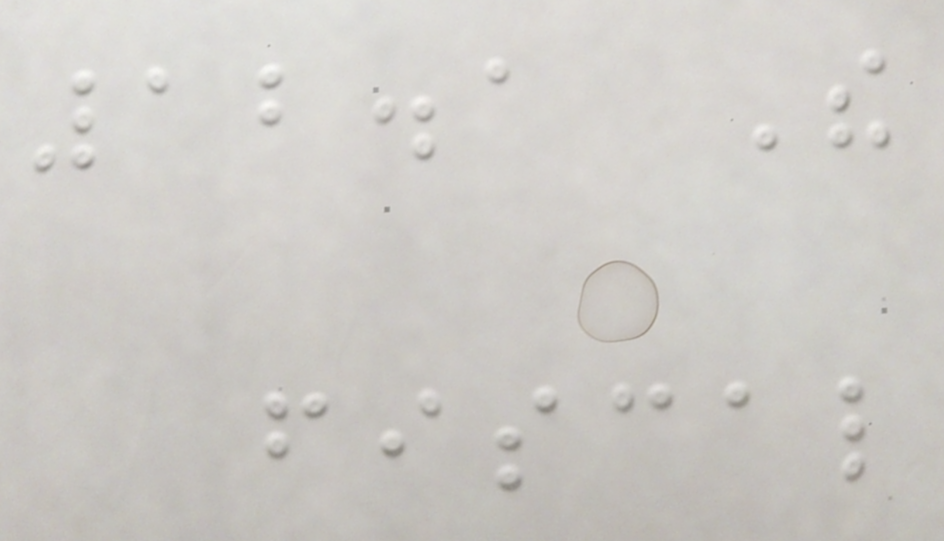12.1 The
fiscal
